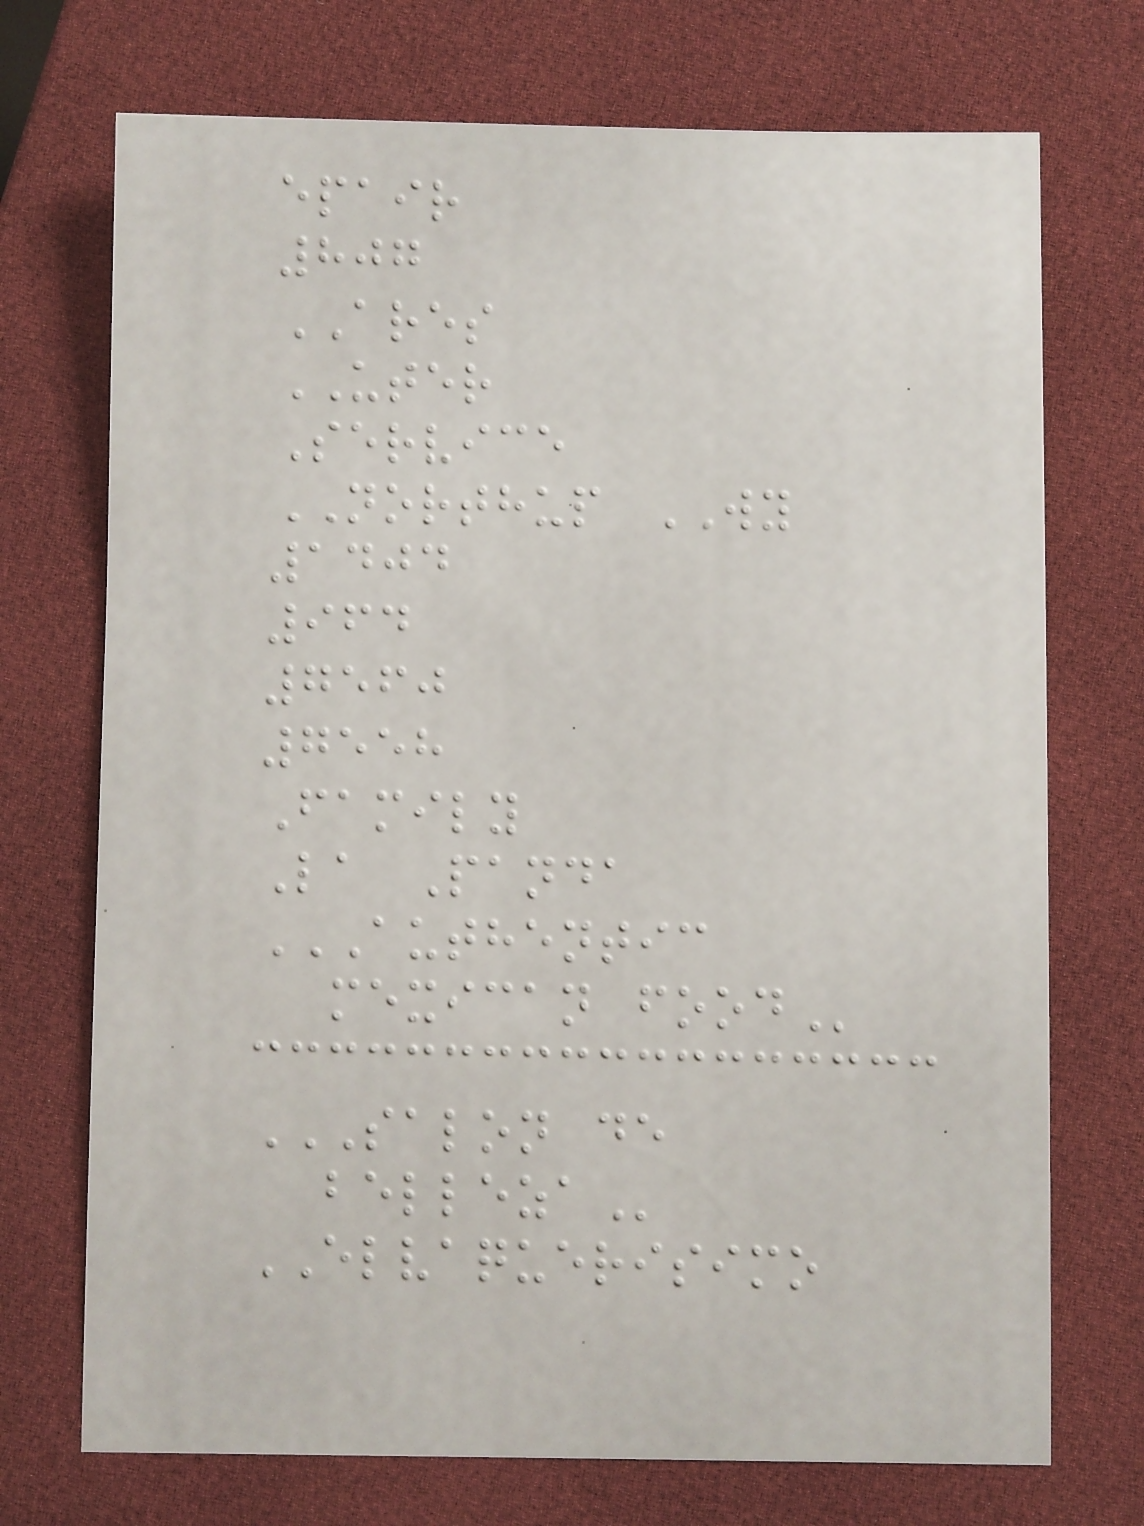epair
807
ARES
UTER
Service
NORTHUP WY
1404
964
7560
7558
Family
La Panda
AUTHENTIC
MEXICAN FOOD
SALON DE
BELLEZA
ELVAQUERISIMO
